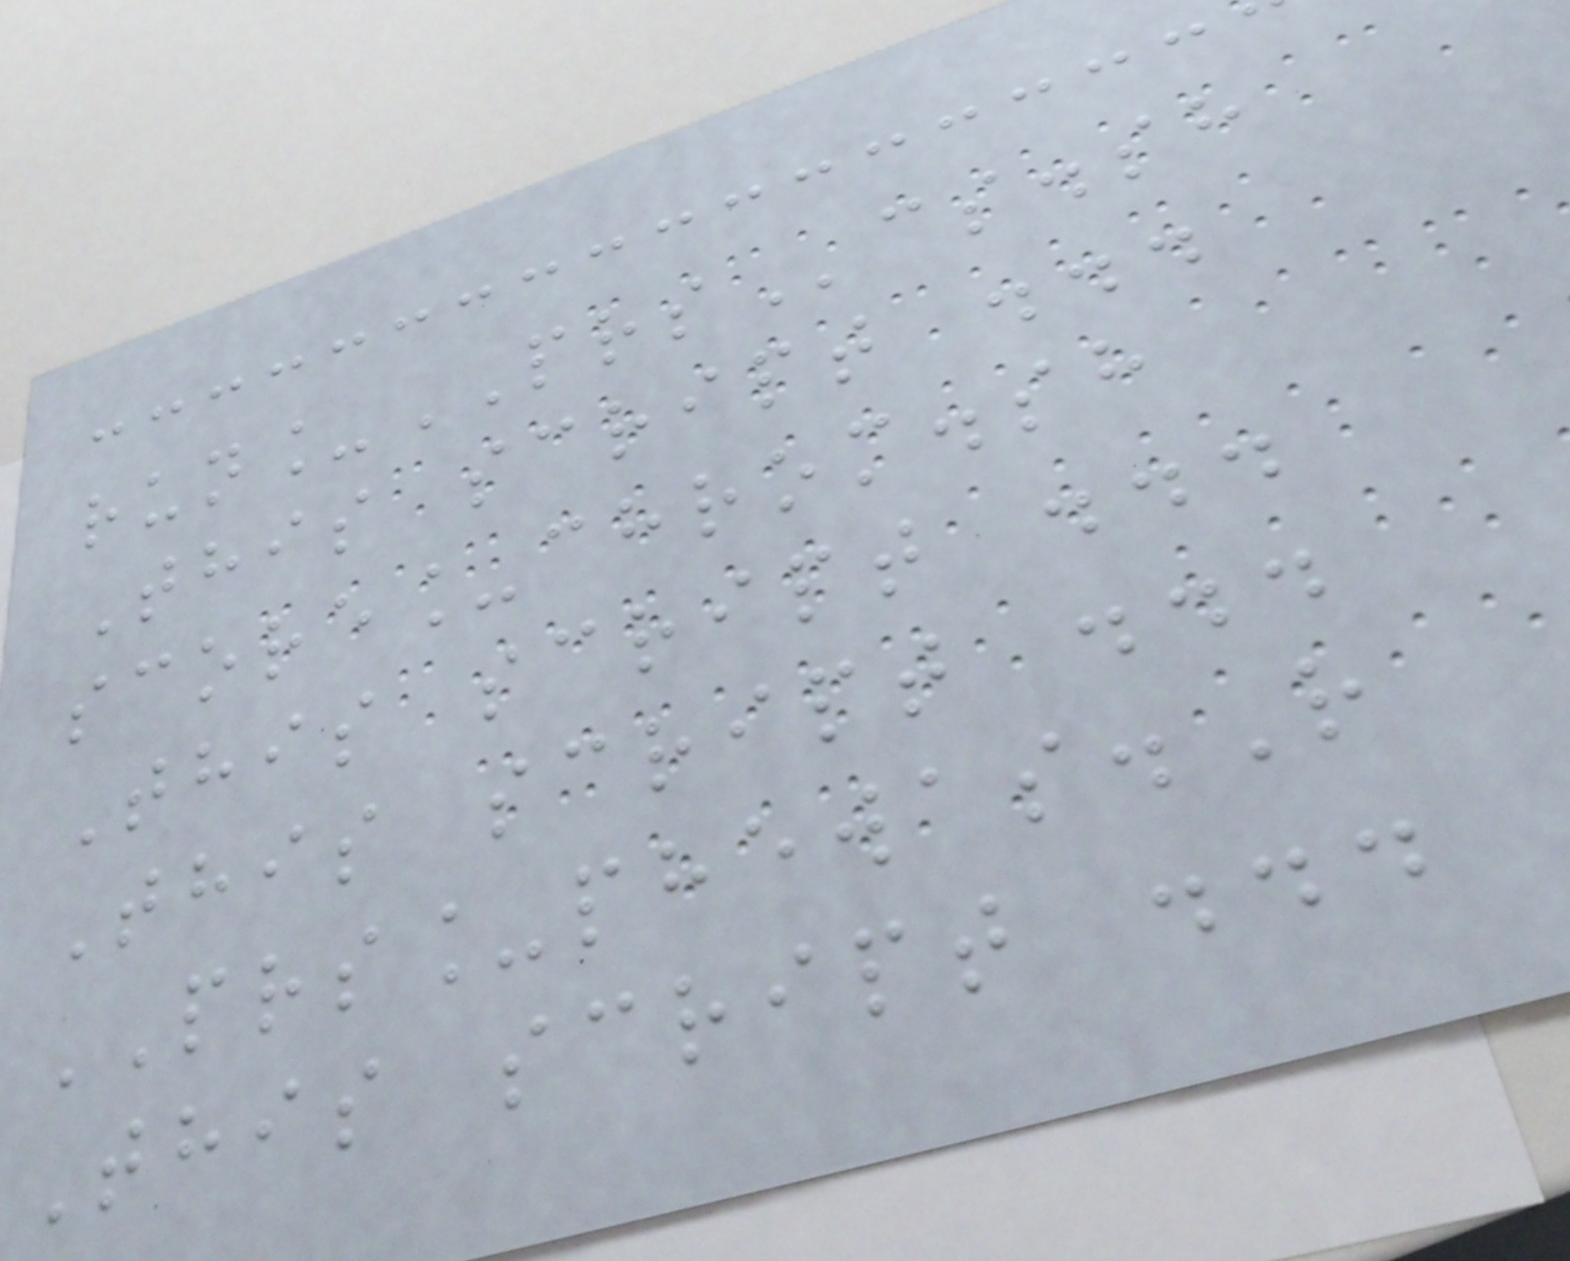run_PRScs.sh
This script ...
score_chrom.sh
This script ...
This script ...
PRS_phewas.R
This script ...
